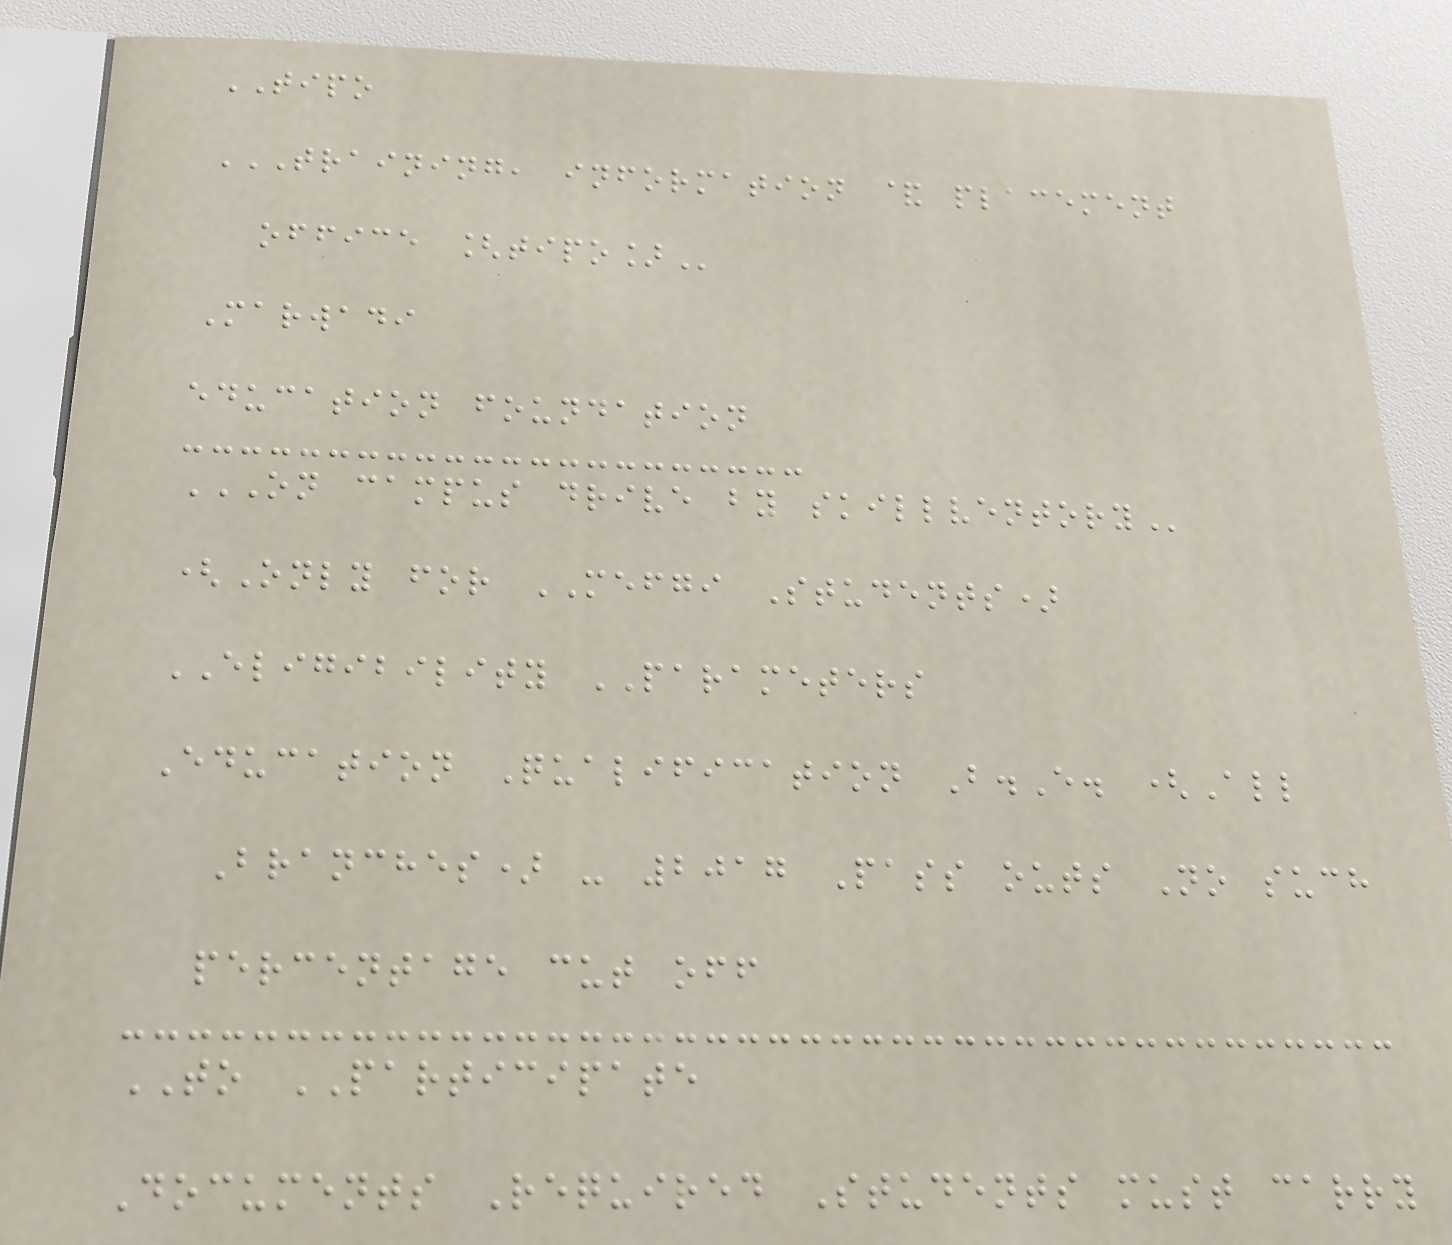TIPO
TRAINING, INFORMATION & PLACEMENT
OFFICE [TIPO]
Marwadi
education foundation
ON CAMPUS DRIVE BY SKILLVENTORY
(Only for MEFGI Students)
ELIGIBILITY PARAMETERS
Education Qualification B.E. (All
Branches) - 2017 Pass outs No such
percentage cut off
TO PARTICIPATE
Documents Required Students must carry
